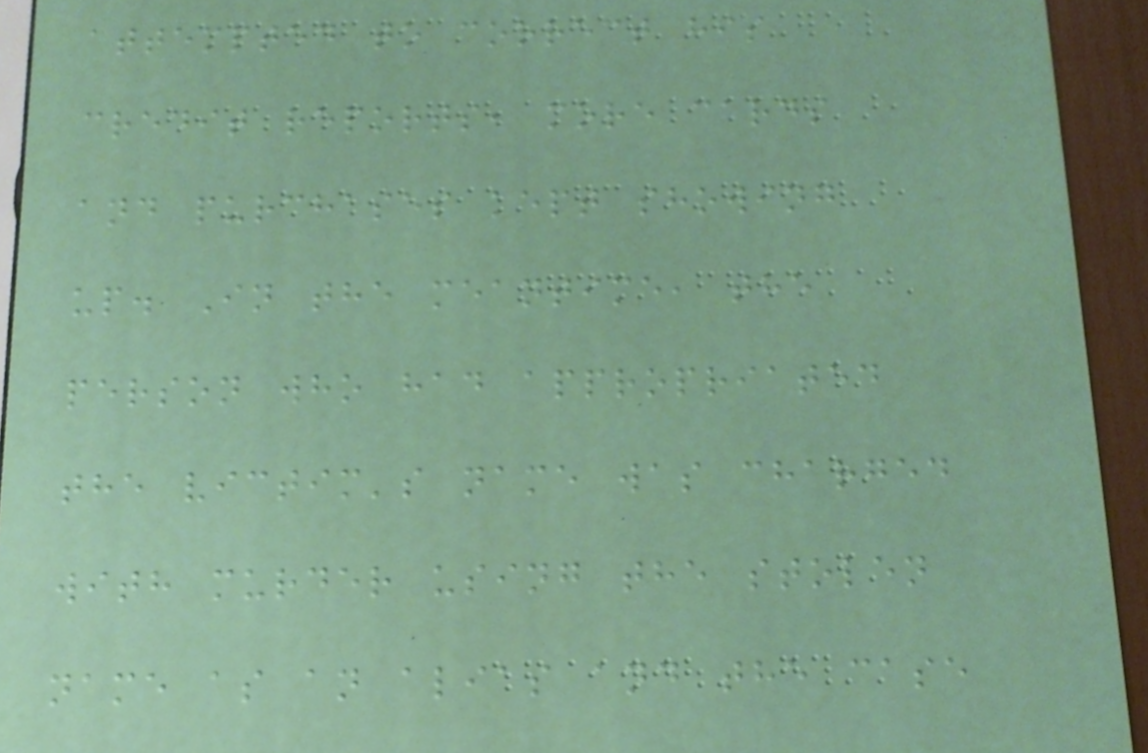attempted to correct his
credit reports, more cards
and purchases kept showing
up. In the meantime, the
person who had appropriated
the victim's name was charged
with murder using the stolen
name as an alias and the case
